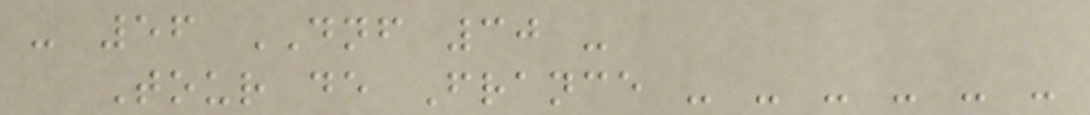- 56 DNF 30 -
Tour de France - - - - - -
